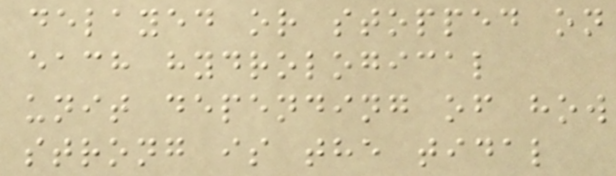delayed or stopped on
each hydrological
unit depending of how
strong is the tidal
